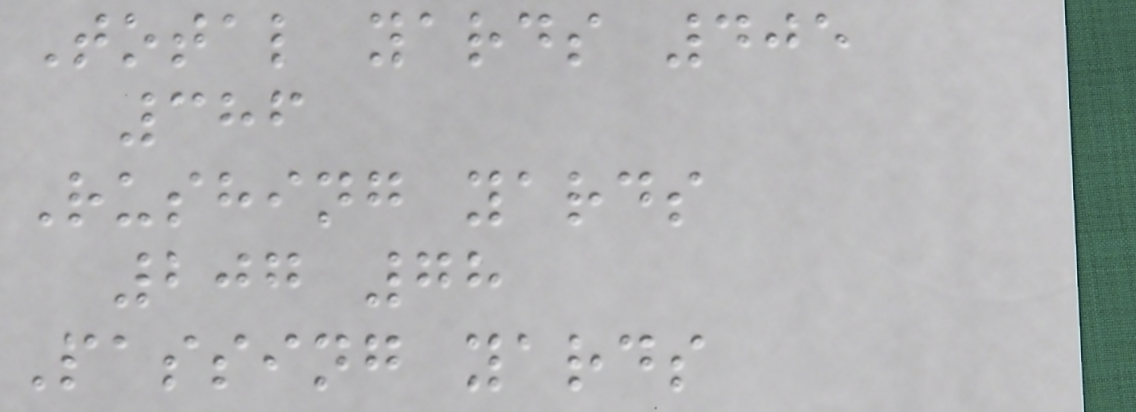Total yards 405
386
Rushing yards
207 78
Passing yards
